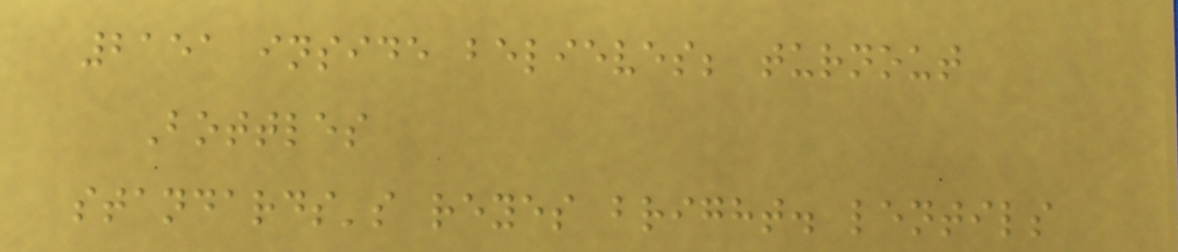2151 inside believes; turnout
Bottles
standards's reyes bright. lentils
